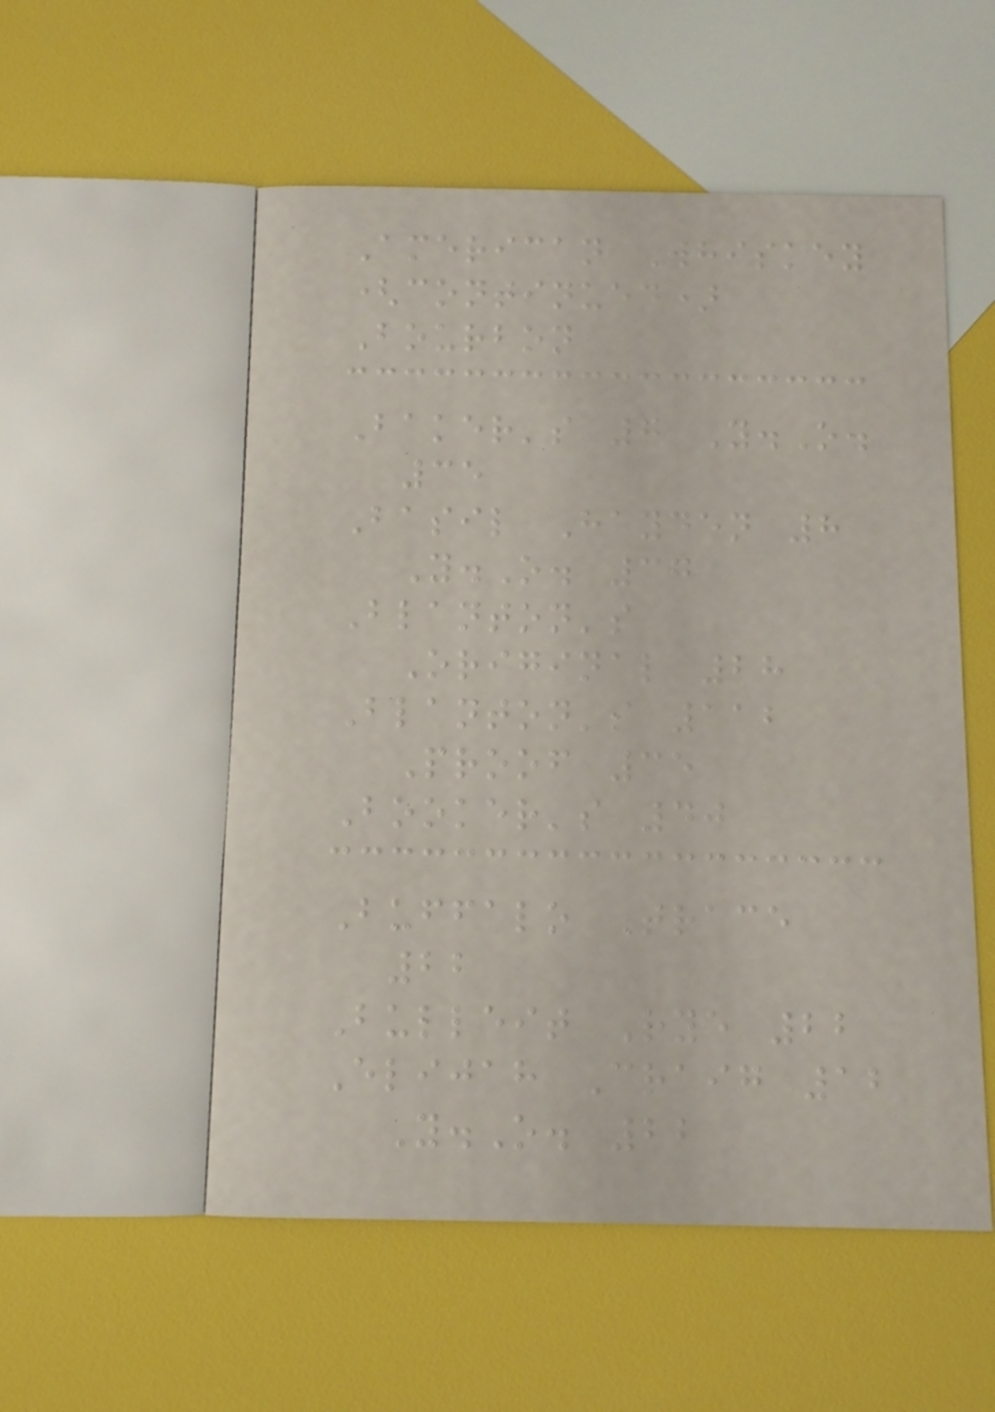American Whiskey
(continued)
Bourbon
Baker's 7 Y.O.
35
Basil Hayden 8
Y.O. 37
Blanton's
Original 28
Blanton's 112
Proof 35
Booker's 40
Buffalo Trace
22
Bulleit Rye 22
Elijah Craig 12
Y.O. 22
